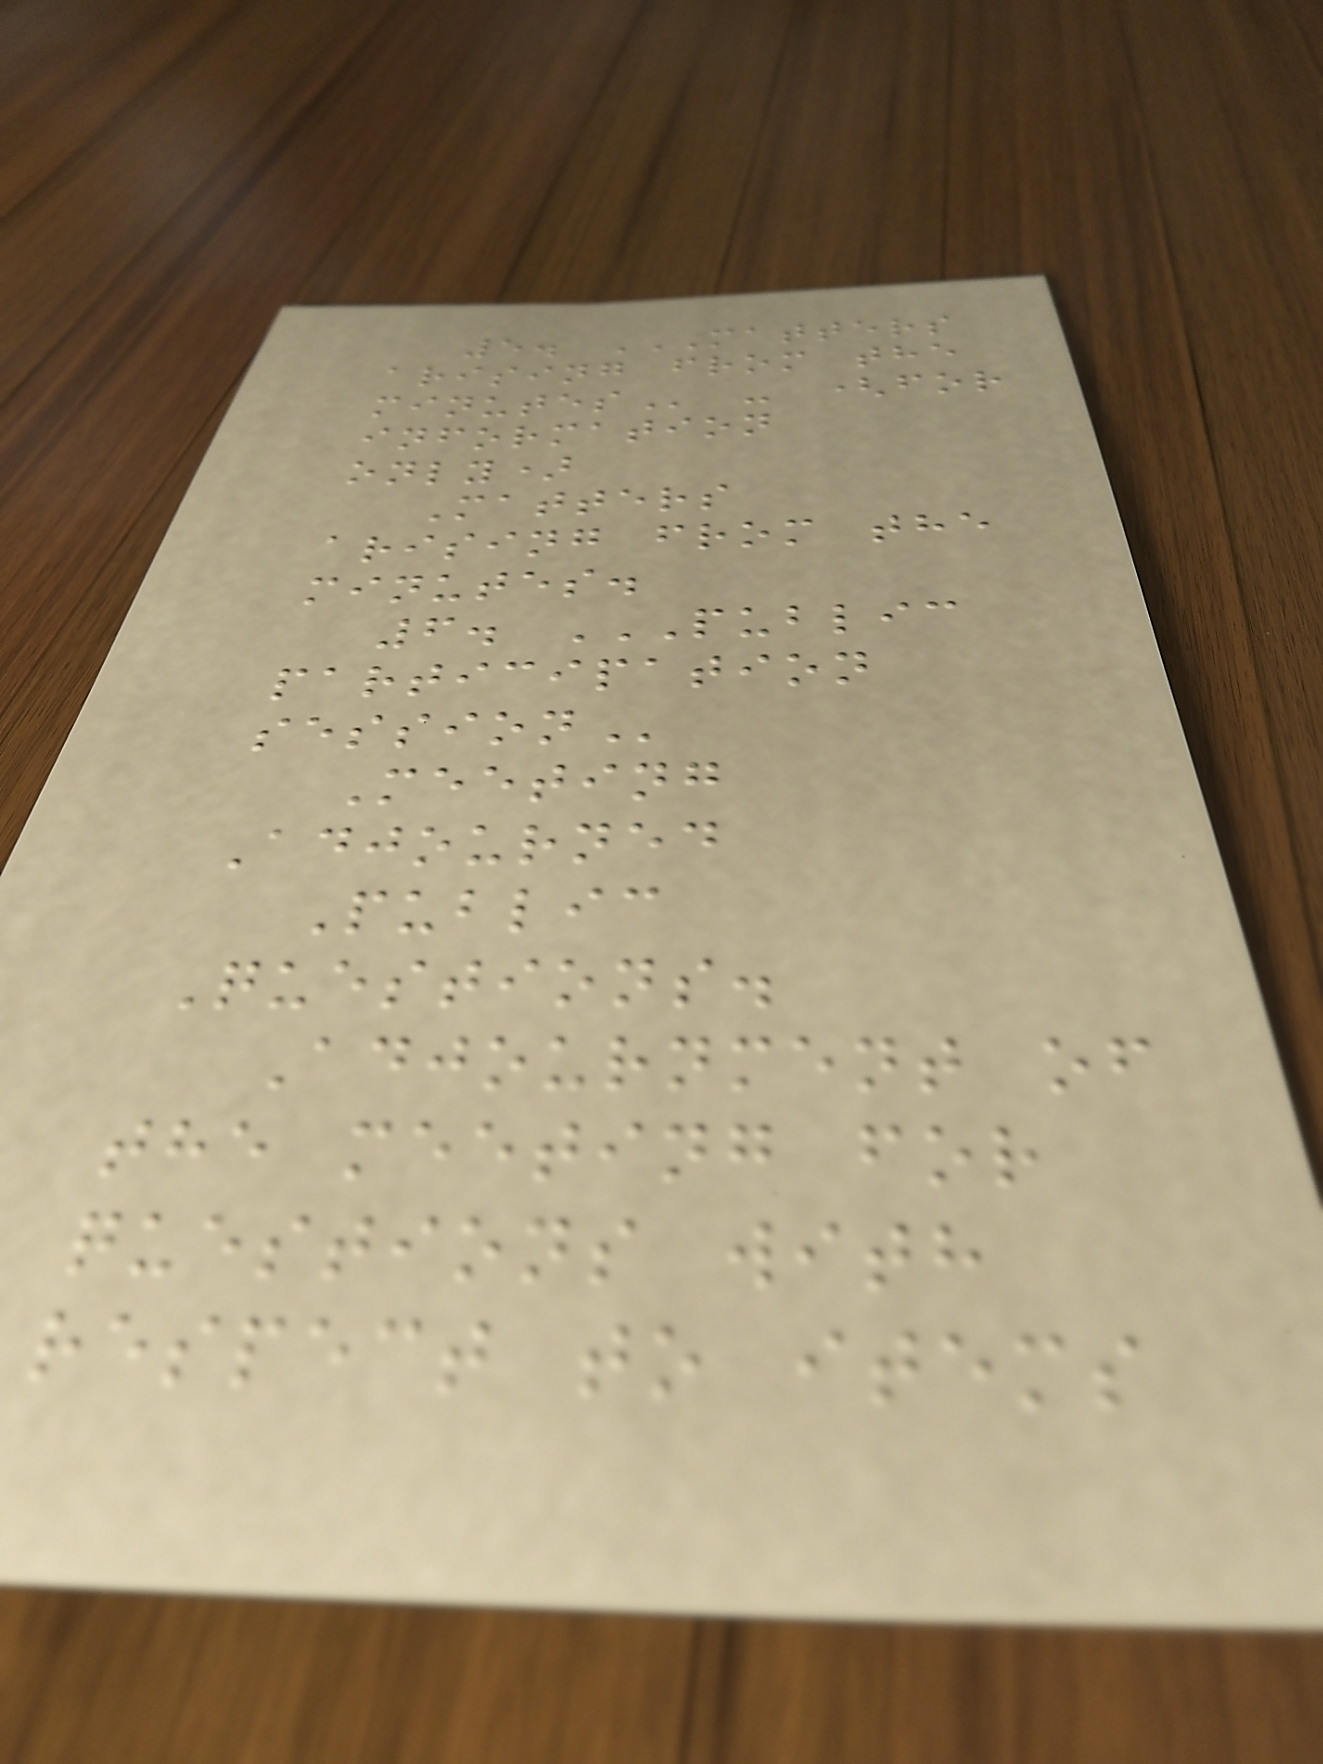5. MATTERS
ARISING FROM THE
MINUTES - (for
information
only)
Matters
arising from the
minutes.
6. PUBLIC
PARTICIPATION
SESSION
Meeting
Adjourned
Public
Questions.
Adjournment of
the meeting for
questions with
respect to items
